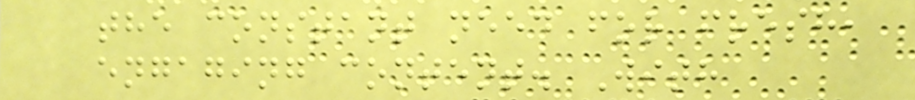the constant need for fresh,
engaging content. With
